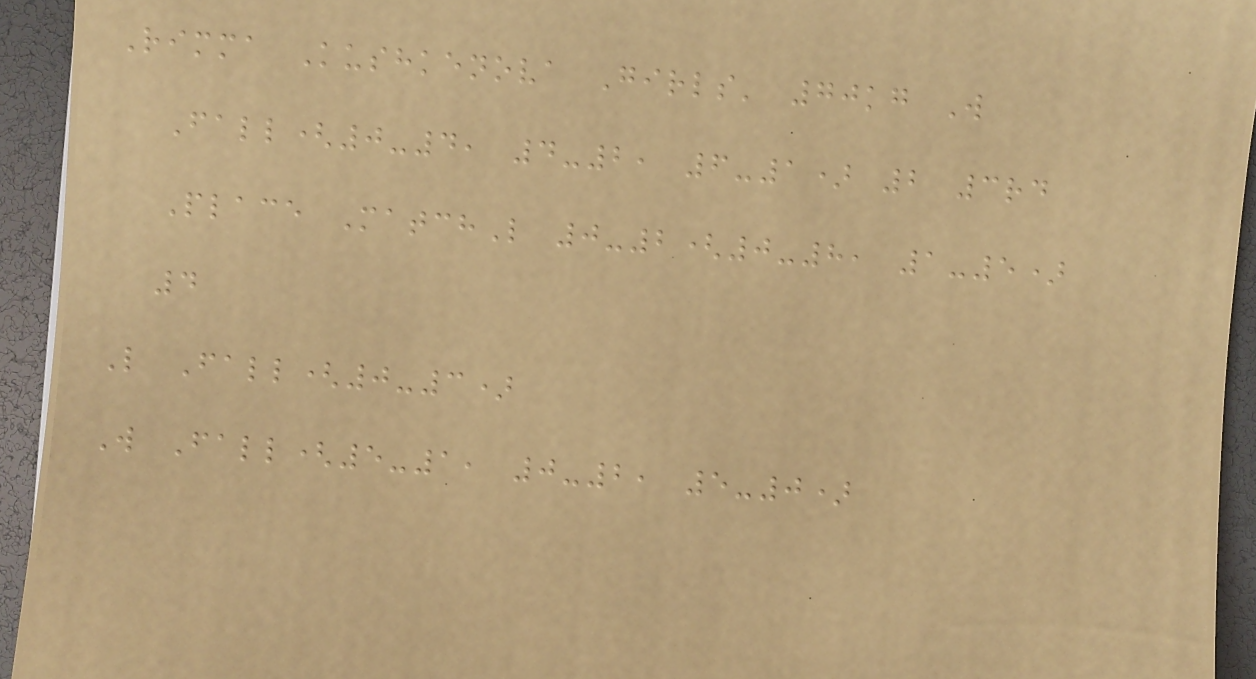Rimma Kushkenova Girls' 70kg W
Fall(0-4, 4-2, 6-1) 2 3rd
Place MatchL 0-2(0-8, 1-5)
4
L Fall(0-3)
W Fall(5-1, 0-2, 5-0)
